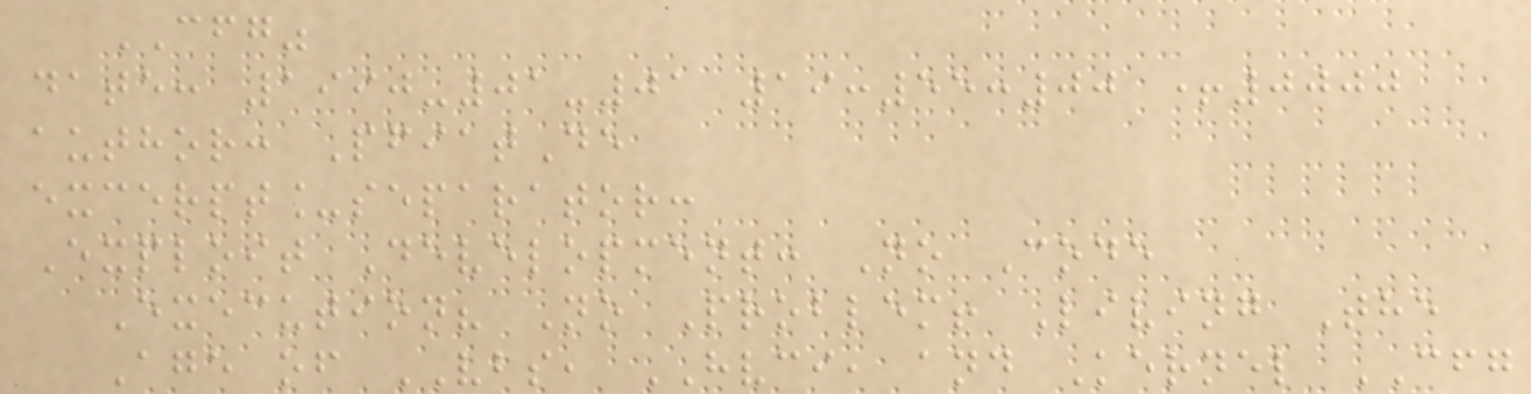CFG"
date: 1990-01-01 19:55:00 +0000
author: PfiatDe
excerpt_separator:
Exploit Development: No Code
Execution? No Problem! Living The
Age of VBS, HVCI, and Kernel CFG
